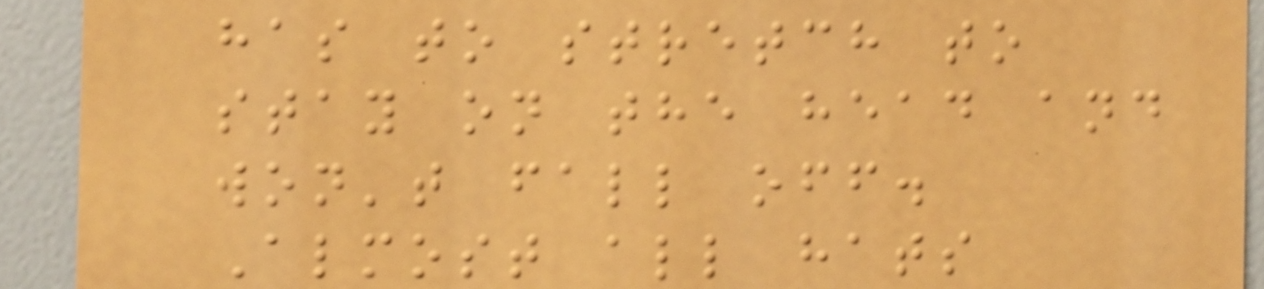has to stretch to
stay on the head and
won't fall off.
Almost all hats
